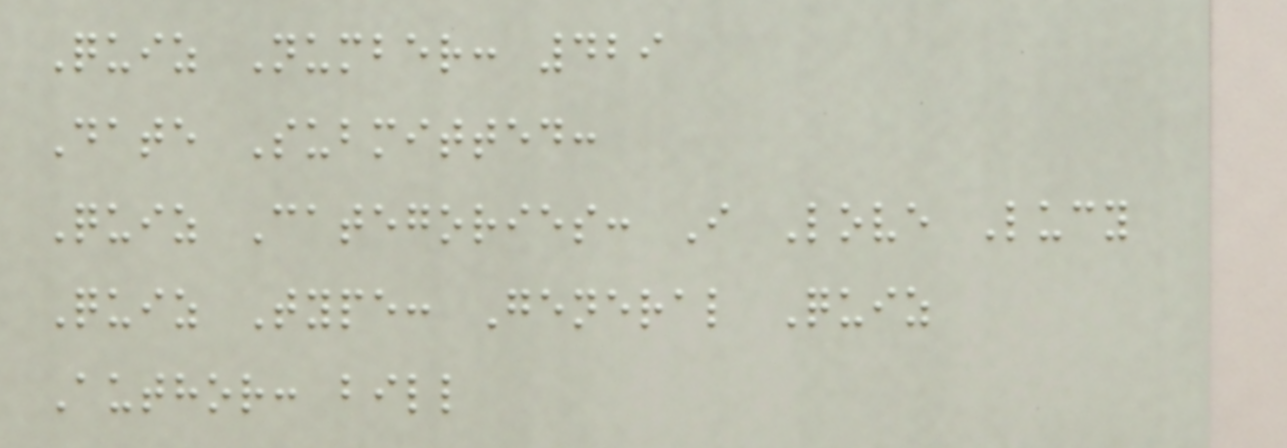Quiz Number: 429
Date Submitted:
Quiz Categories: I Love Lucy
Quiz Type: General Quiz
Author: bill
